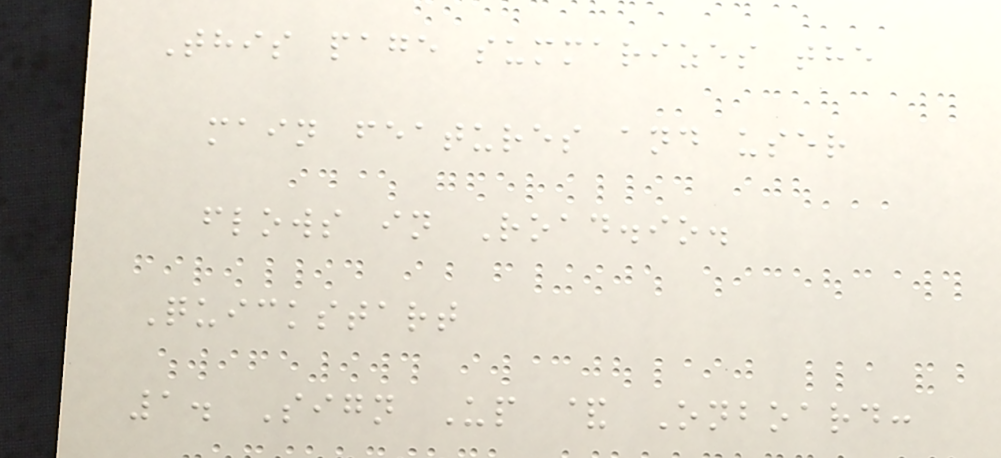This page summarizes the
main features and user
flows in Road.io.
Quickstart
1. Sign Up & Onboard:
